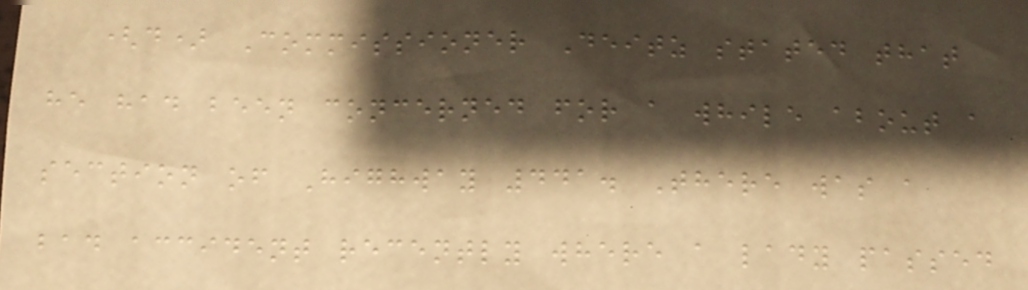(d) Commissioner Deitz stated that
he had been concerned for a while about a
section of Highway 441. There was a
bad accident recently where a lady passed
